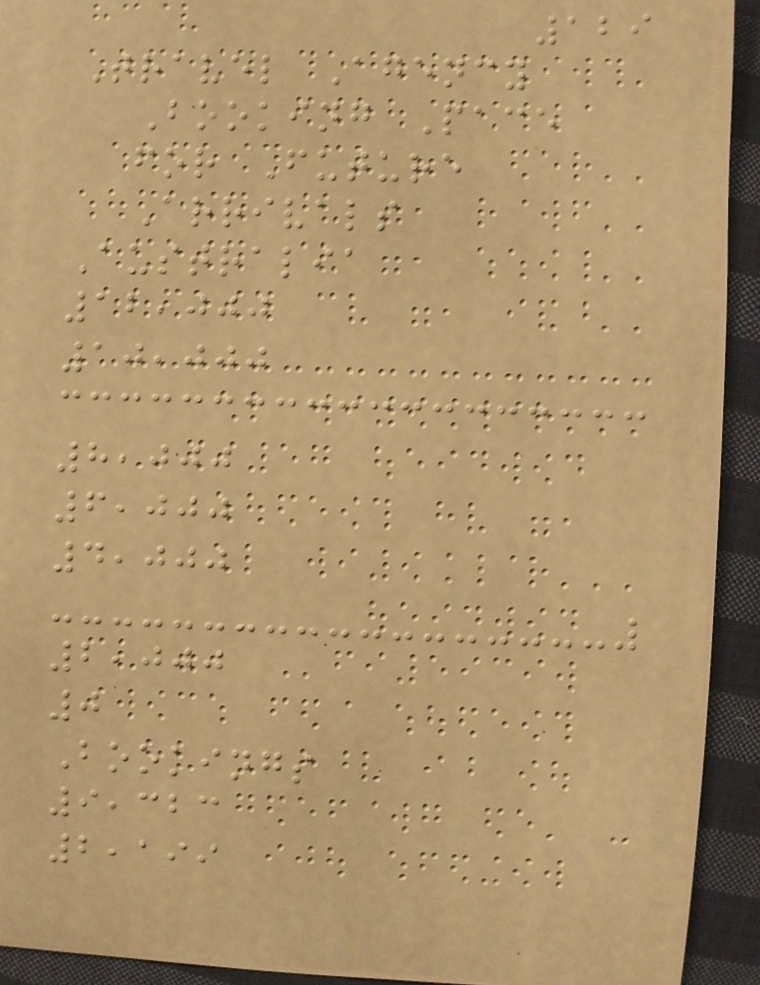129
Travel Agency
Booking Pace
for Future
Arrivals
Australia
12,000
10,000
8,000
6,000
4,000
2,000
0
Bookings
9,323
2,199
